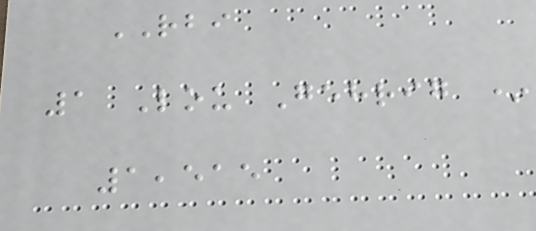RBI
1 Lou Gehrig *
1,515
